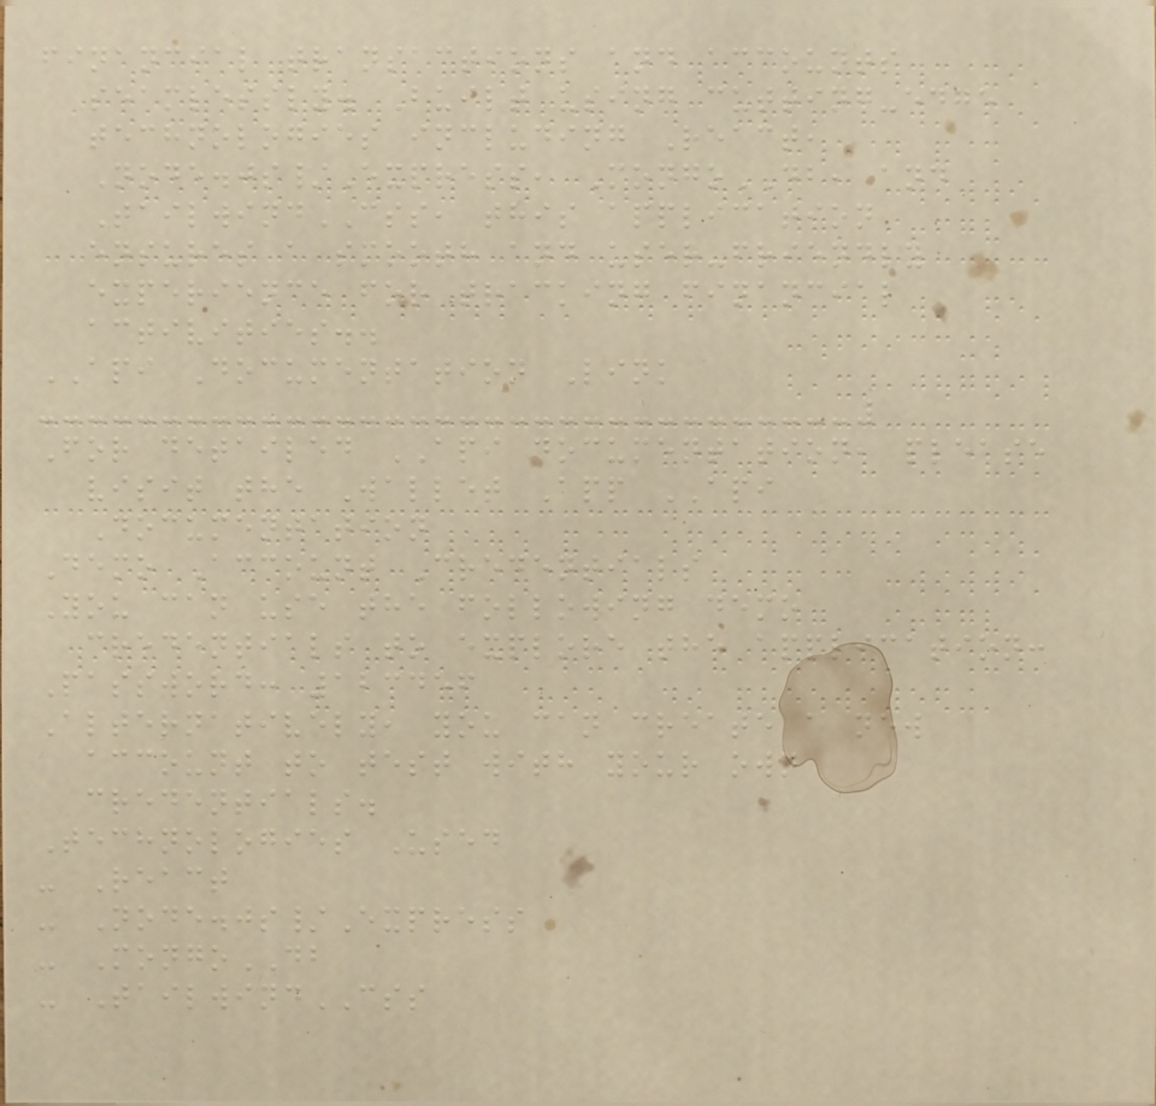financial transactions and accounts
seamlessly. Built using cutting-edge
technologies including React,
Node.js/Express, MongoDB, and
TailwindCSS, this application
ensures a smooth and user-friendly
experience for tracking financial
activities..
API Documentation Link
For detailed API documentation, please
visit the Wallet App API
Documentation
Demo Account Credentials
You can use the following demo
credentials to explore the application:
Password: 123456
Alternatively, you can create a new
account to test with your own
credentials.
Technologies Used
- React
- Node.js/Express
- MongoDB
- TailwindCSS
